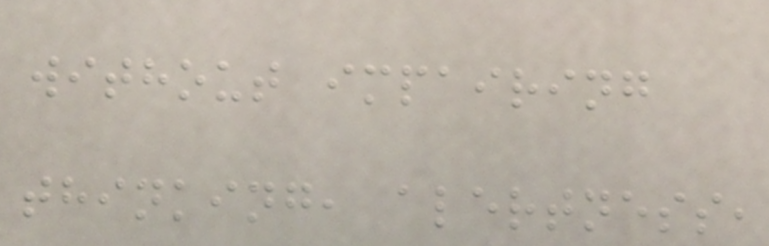without impairing
thinking, alertness,
